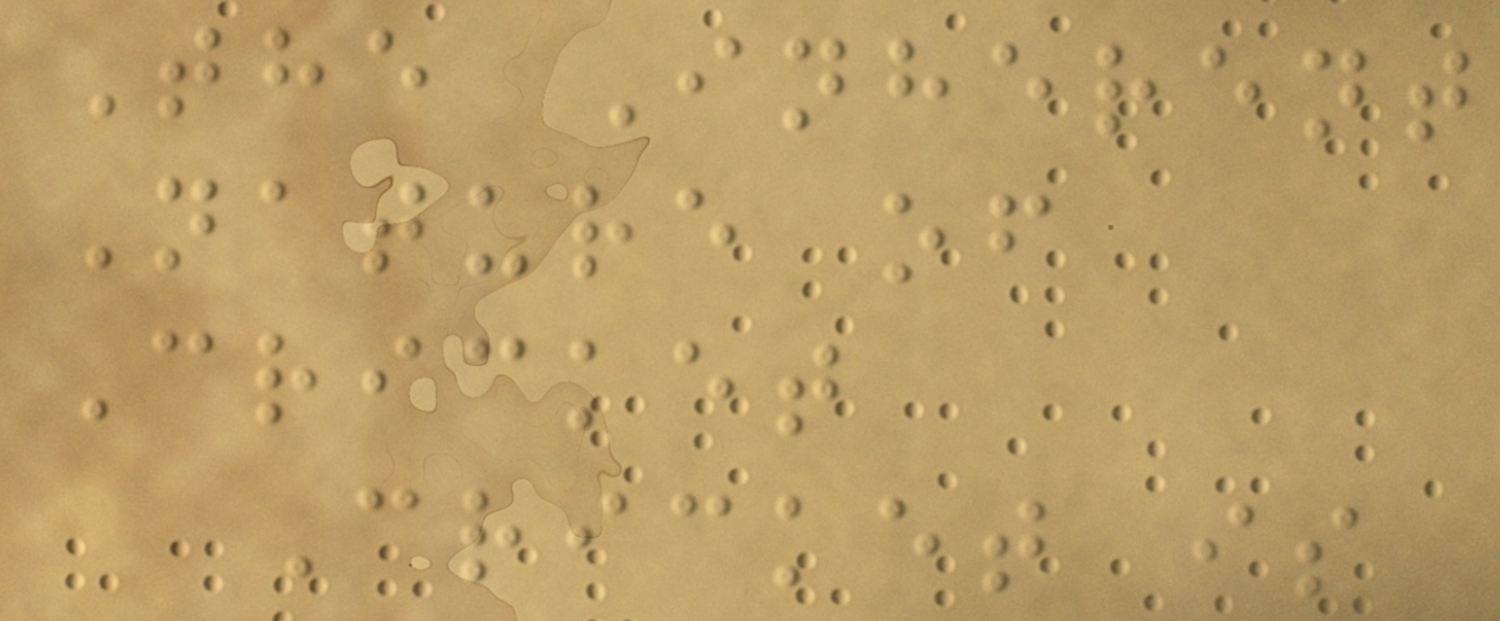The Inherent
Nature of
Cricket
Cricket is
